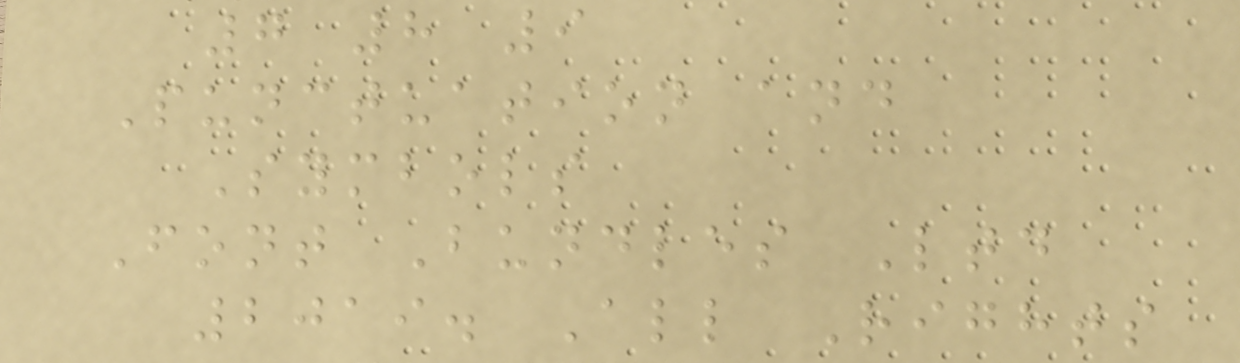7 8 9
Punctuation and
Symbols
Font Bundles Ltd
2019. All Rights
